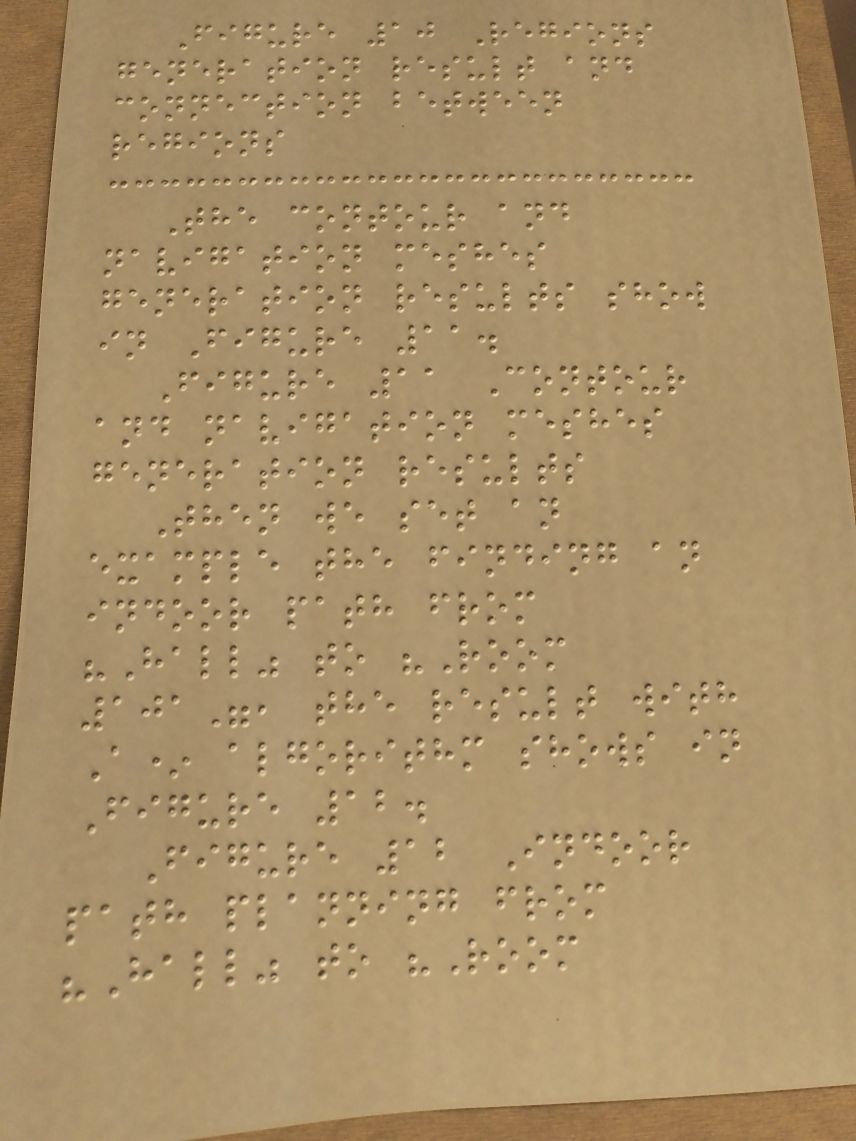Figure 10 Regions
generation result and
connection between
regions
The contour and
navigation meshes
generation results show
in Figure 11.
Figure 11 Contour
and navigation meshes
generation results
Then we set an
example the finding an
indoor path from
"Hall" to "Room
101", the result with
A* algorithm shows in
Figure 12.
Figure 12 Indoor
path planning from
"Hall" to "Room
